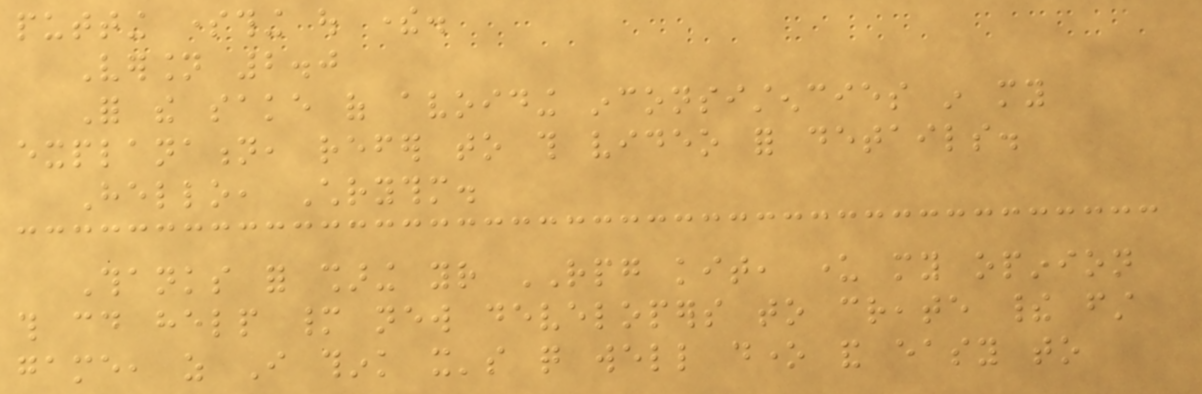putting something out there.
Version 2.0
For the sake of avoiding inconsistencies in my
explanation, refer to this video for details.
Hello, Chrythm.
Thanks for sharing your RPG kit, under my opinion
this could help many new developers to create their first
game, as I think it's quite well done and easy to
